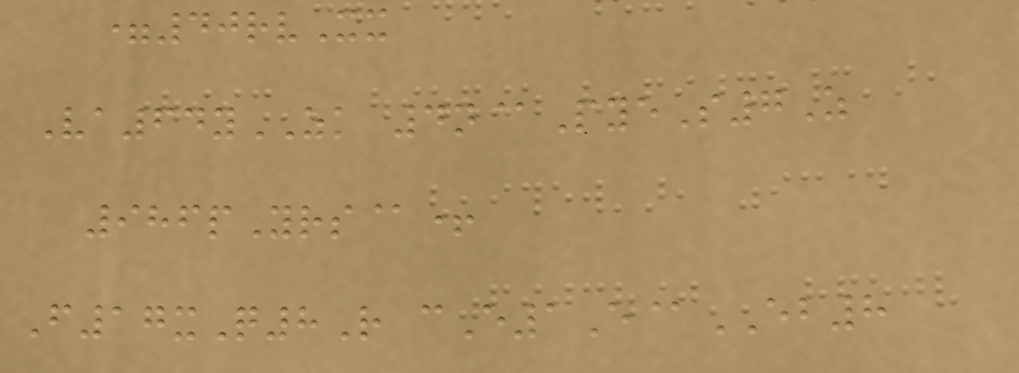=40rvXx
Va64yZK 4n@PyeS7Z
986pYrs@+
F17xQ8R cE1E@EB8
